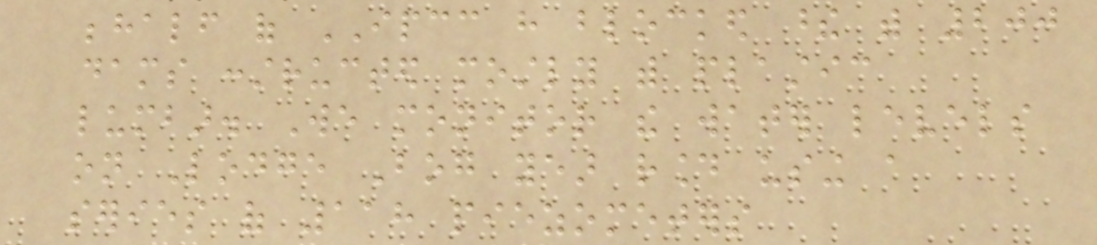behalf of IPCC have blocked these with 200
dams constructed mostly with plastic
lumbar. We monitor the water levels
on Lodge Bog year round using a
series of 118 piezometers
